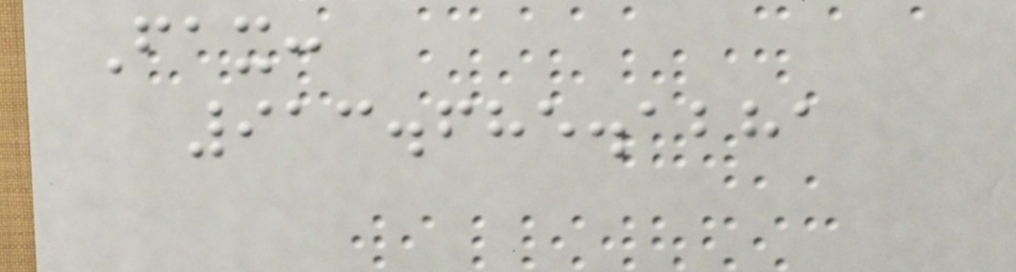Fax:
913.685.1281
